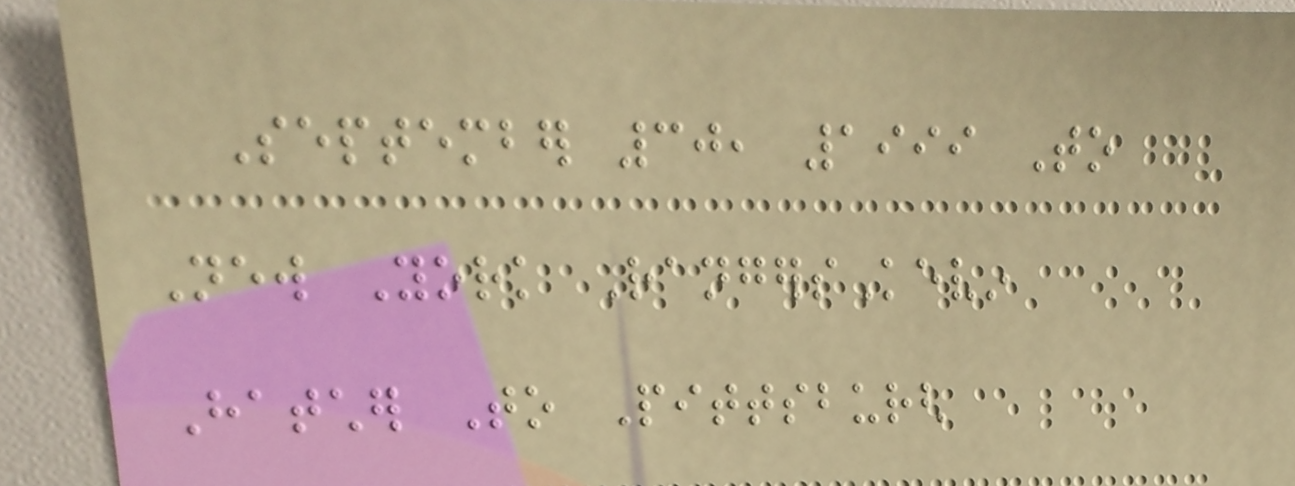September 30, 1999 To
New York RangersKevin
Hatcher To Pittsburgh
